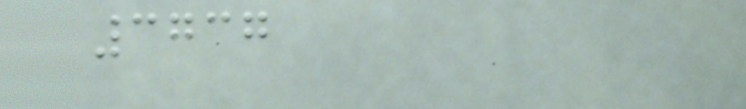3737
